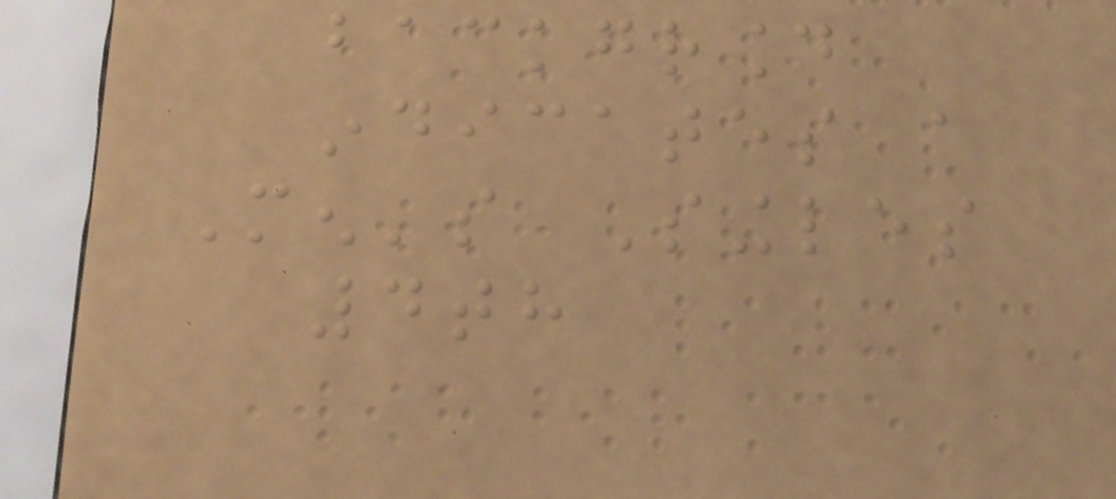background
indicates a
Men's Singles
4th
